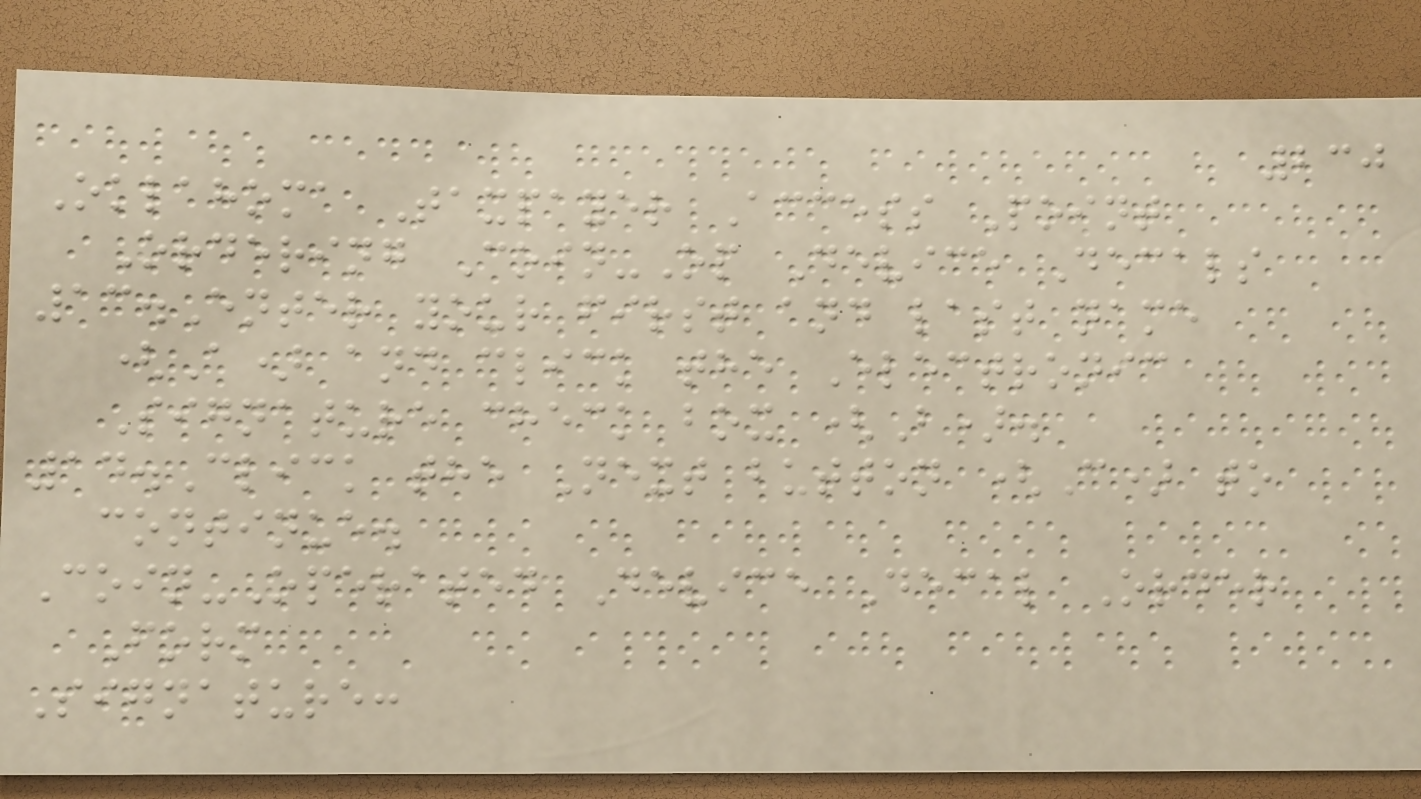230
Oklahoma Taxpayer Access Point
Ordering Coin-Op Device Decals
13.Enter your first and last name
(A) and click the Electronic
Signature check box (B).
14.Click the Next button (C) to
continue.
Coin-Operated Device Decal Order
Form
Signature:
